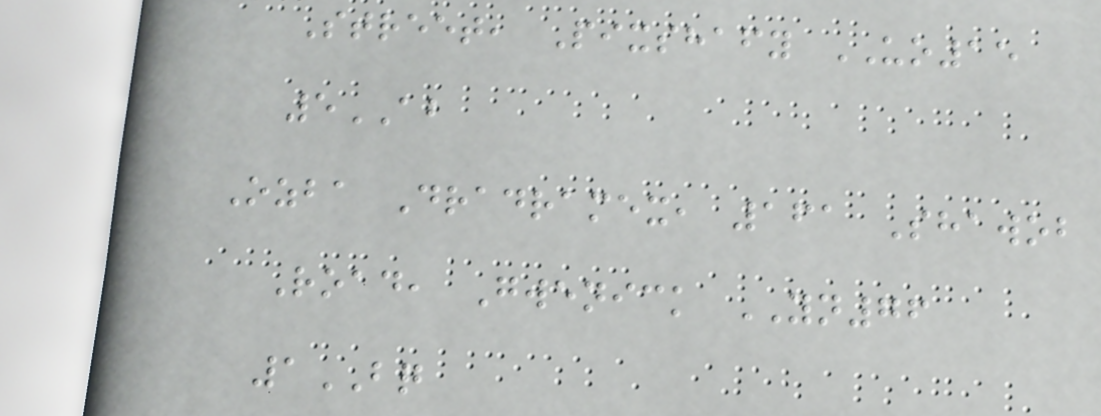Street, Pixshafy UO15
5AB
Ozba Dradramex, 161 Shawob
Road, Gwenick YN76
1BQ
